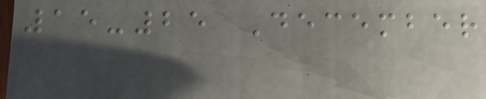15-25 December
